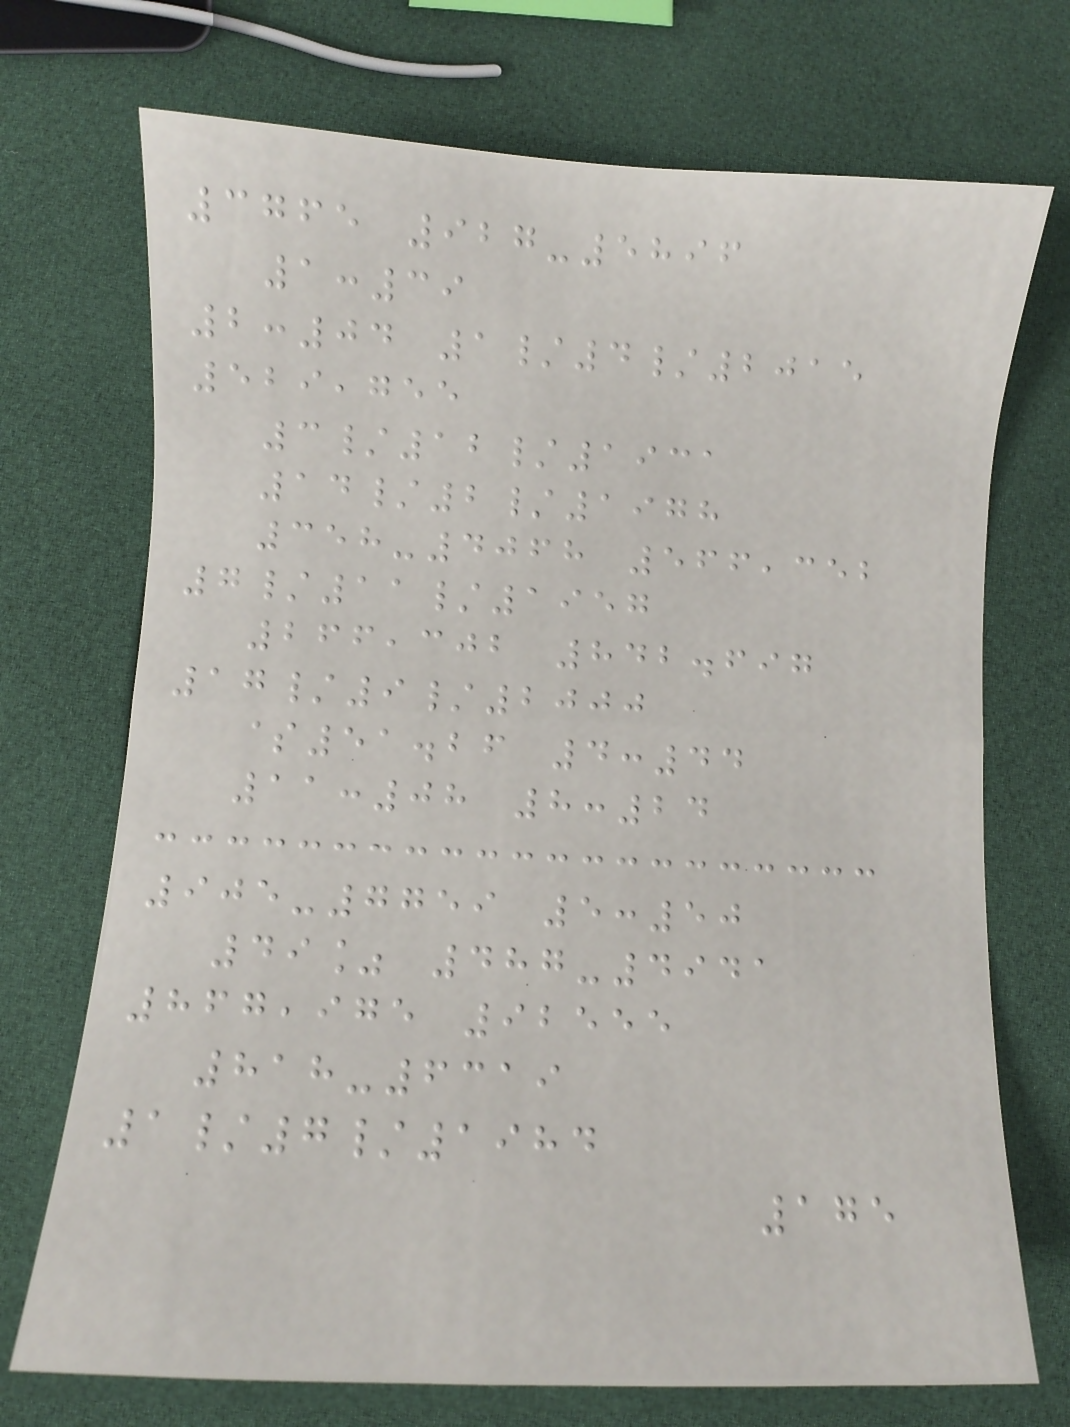3765 927-5896
1:39
2:04 1/4/2015
529,755
3/12/1931
14/2/1978
358-4068 566,352
7/11/1957
266,302 842.697
17/9/2000
$51.26 4:44
11:08 8:24
905-7759 5:50
49% 487-4941
867,975 92555
818-6319
1/7/1984
175
